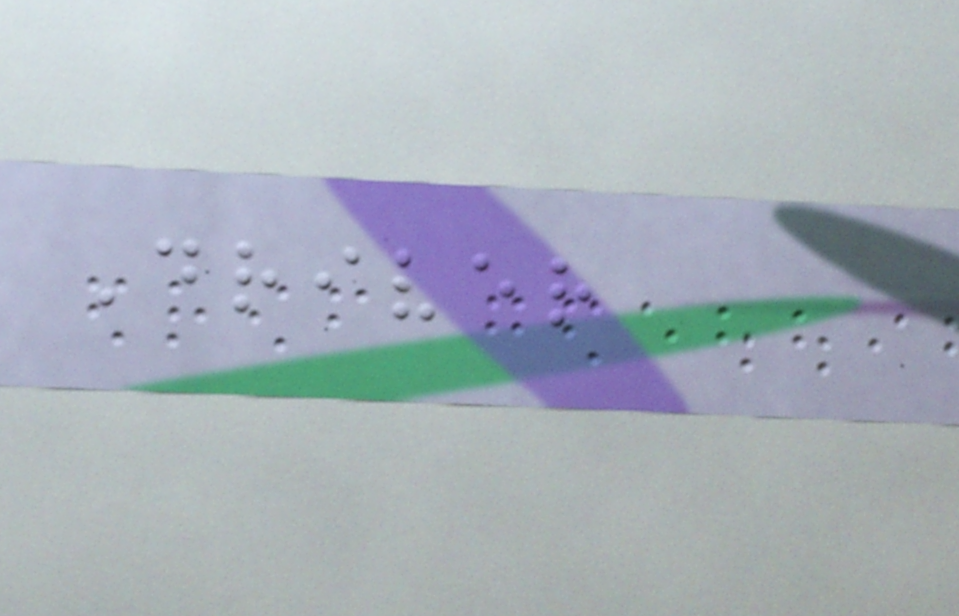Driver
